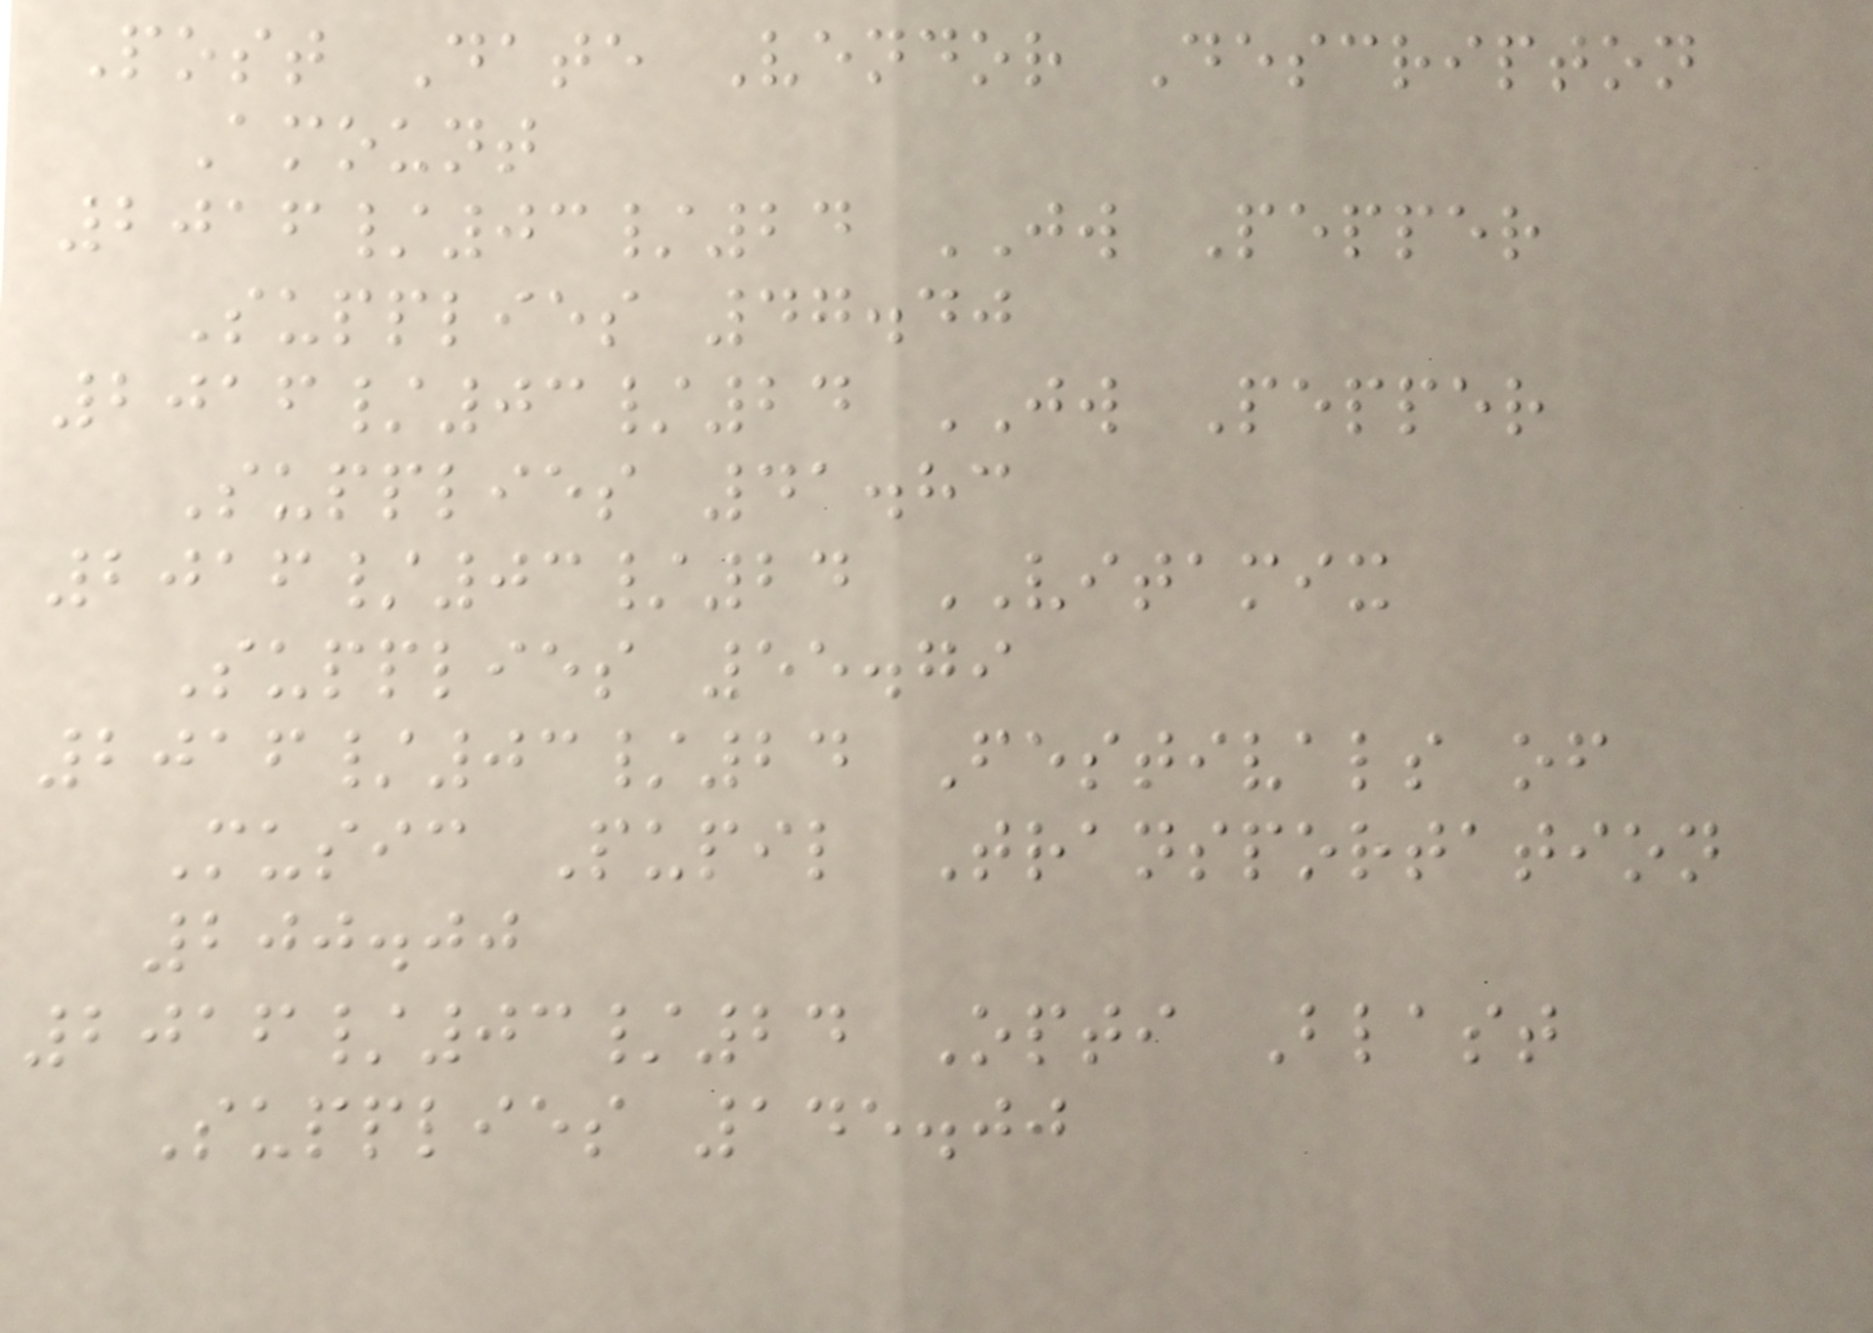Post Date Vendor Descripton
Amount
2016/03/24 JW Pepper
Supplies 47.40
2016/03/24 JW Pepper
Supplies 41.83
2016/03/24 VITAMIX
Supplies 55.79
2016/03/24 Festivals of
Music Pupil Transportation
200.00
2016/03/24 Opti Blast
Supplies 145.00
